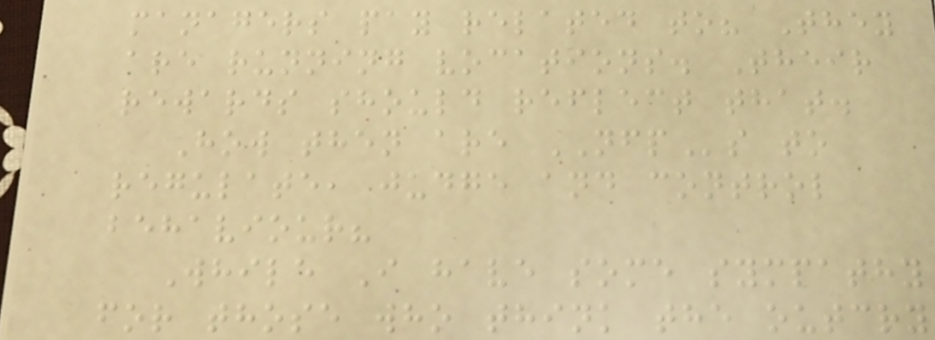managers pay related to? They
are running vocations. Their
rewards should reflect that.
How then are NFPs to
regulate, judge and control
behaviour?
While I have some sympathy
for those who think the outcry
